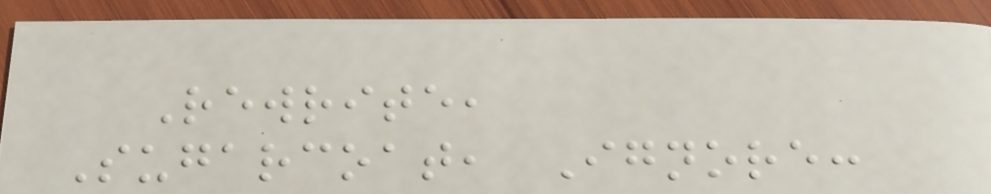Rewrite,
Sugarcoat, Ignore:
